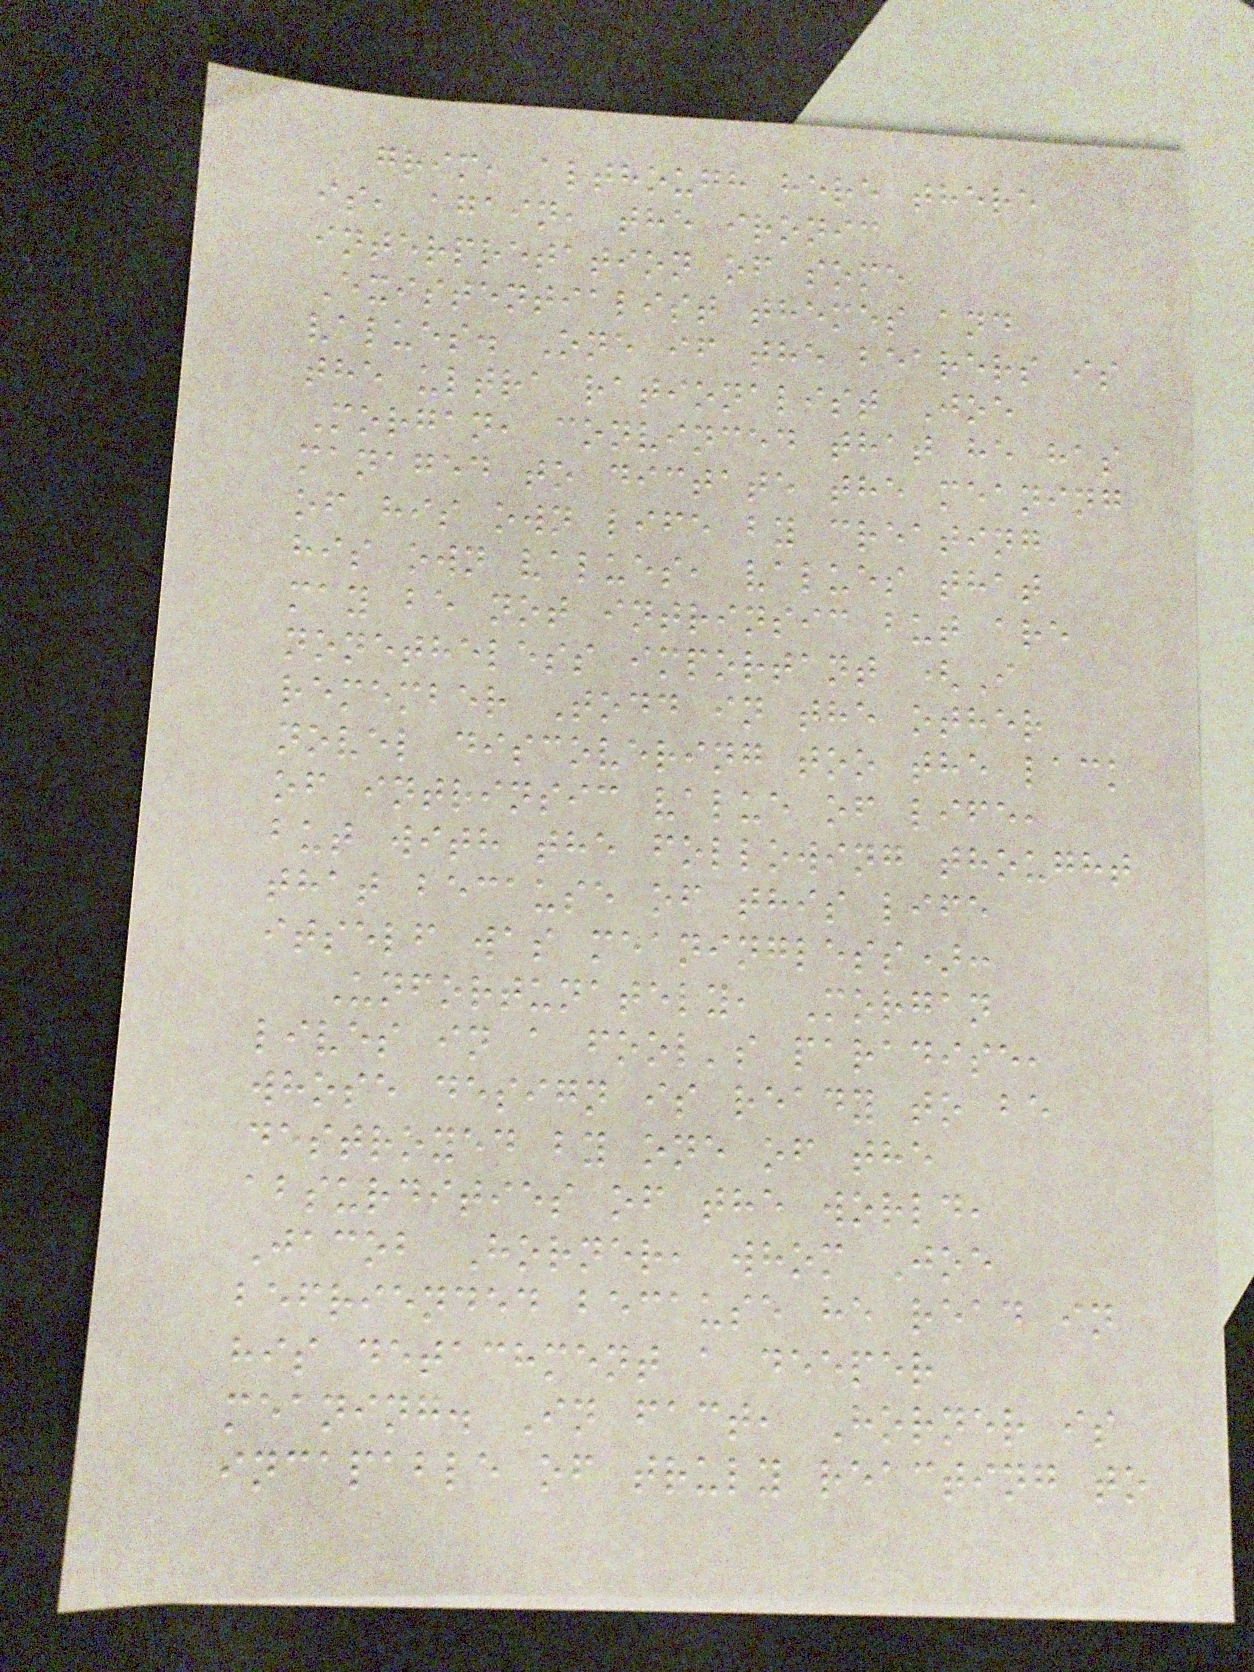grim, although here there
is, again, the ironic
interpretation of some
Existentialist themes and
values. One if the bearers is
the ultra rationalist Joe
Morgan, convinced that he has
managed to dictate the meaning
of his own life by creating
his own values, values that
may be not intrinsic but are
nonetheless important (I
remember Todd in the other
novel discovering too the lack
of intrinsic value of life,
but with the following thought
that because of this life
itself was meaningless):
Unfortunately, Morgan
lives in a fool's paradise,
whose design is ready to be
destroyed by one of the
absurdities of the world,
Jacob Horner, whom Joe
befriended because he read in
his detachment a deeper
meaning. In fact, Horner is
incapable of truly reacting to
